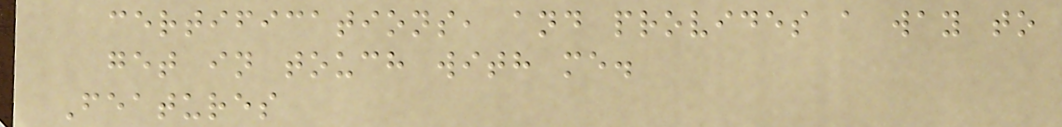certifications, and provides a way to
get in touch with me.
Features
